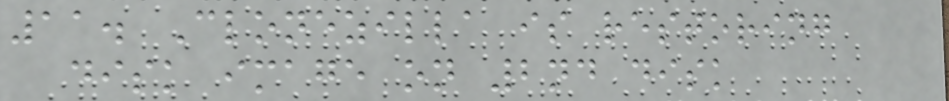11. Clonezilla is restoring
disk image on 2nd disk
